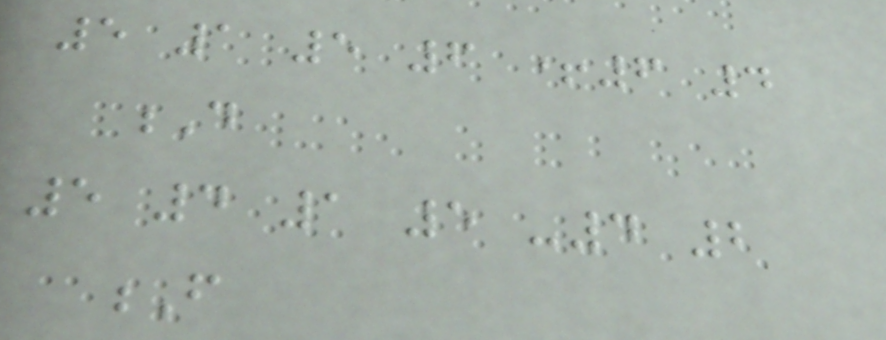5 1 5 6 +6 4
D
5 4 1 5 -4 2
F
